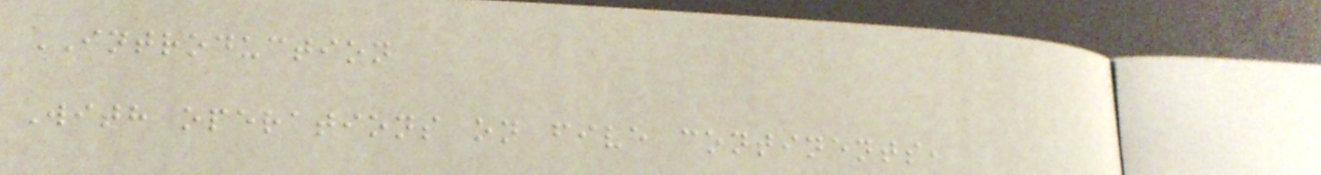INTRODUCTION
With operations on five continents,
